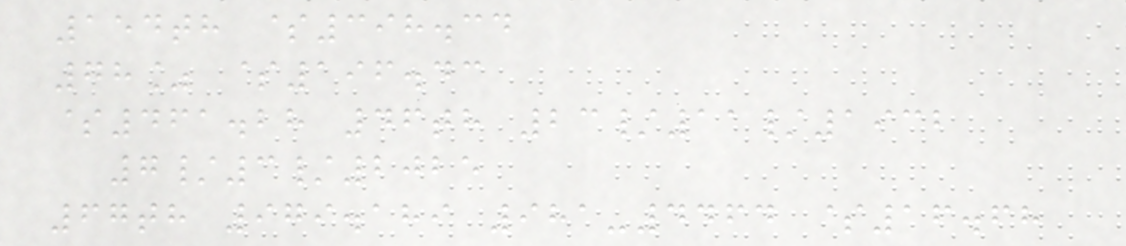154th $398.34
78% $196.43
$461.28 46th 23/11/1932
7/3/2025
67th 979.189 981-4464 $16.68
